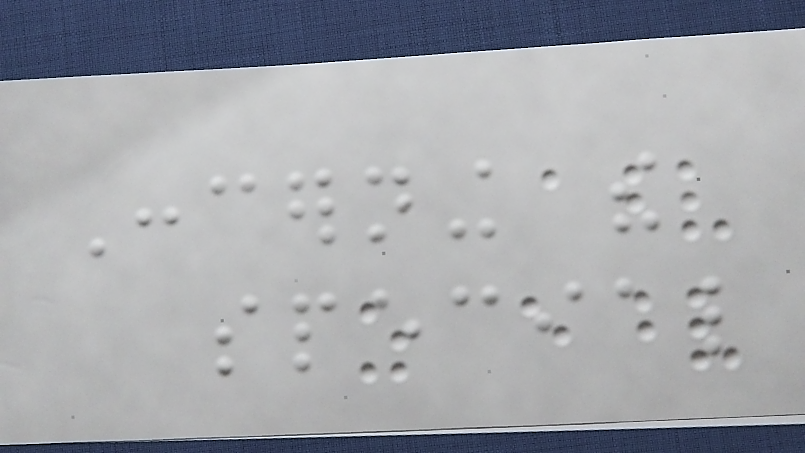Concerning the
special
